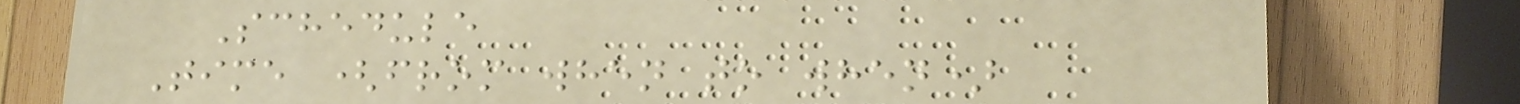Schedule
Time (from when to when)
